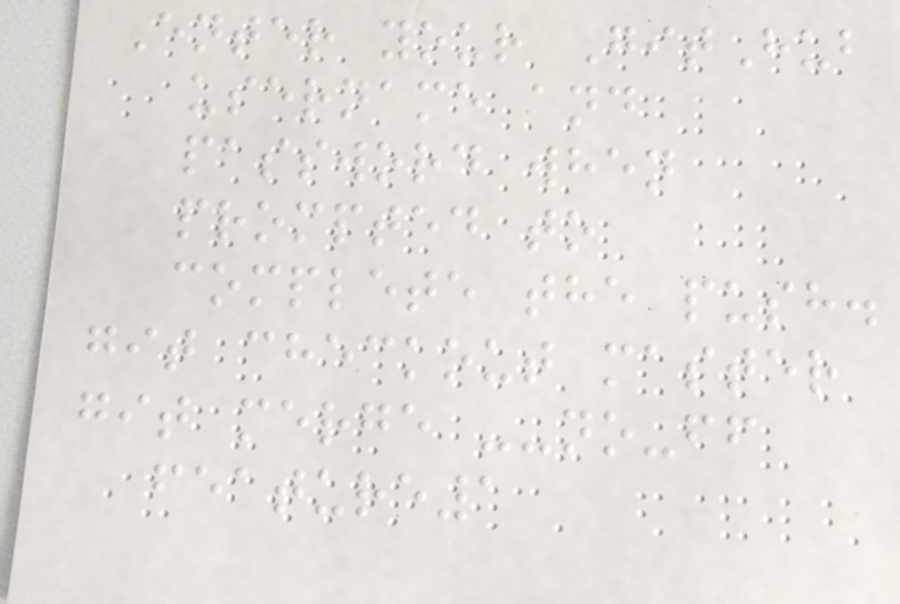Enter your GitHub
username and
password when
prompted to
complete the push.
git checkout master
git merge --no-ff
feature1
